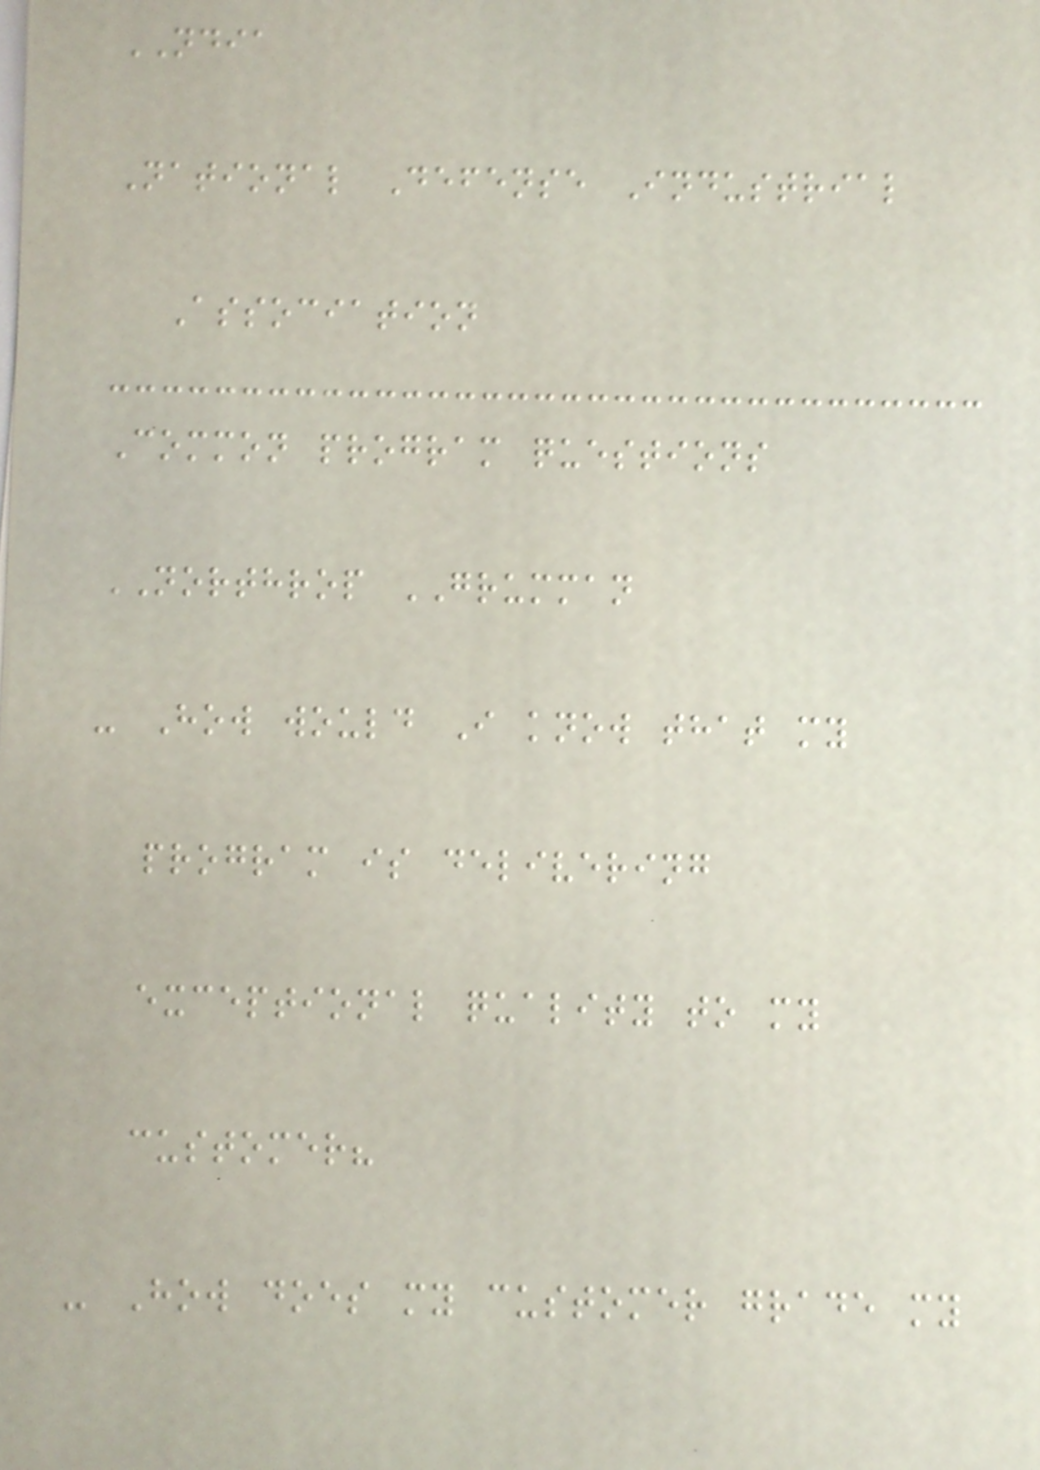NDIA
National Defense Industrial
Association
Common program questions
NORTHROP GRUMMAN
- How would I know that my
program is delivering
exceptional quality to my
customer?
- How does my customer grade my
